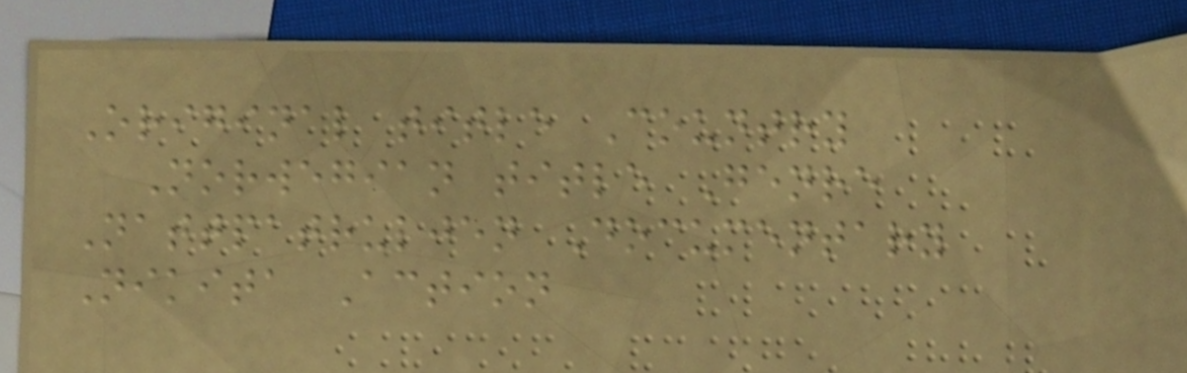Original title Country
Norwegian title Genre
Nattpatruljen Documentary
Nikita Action
